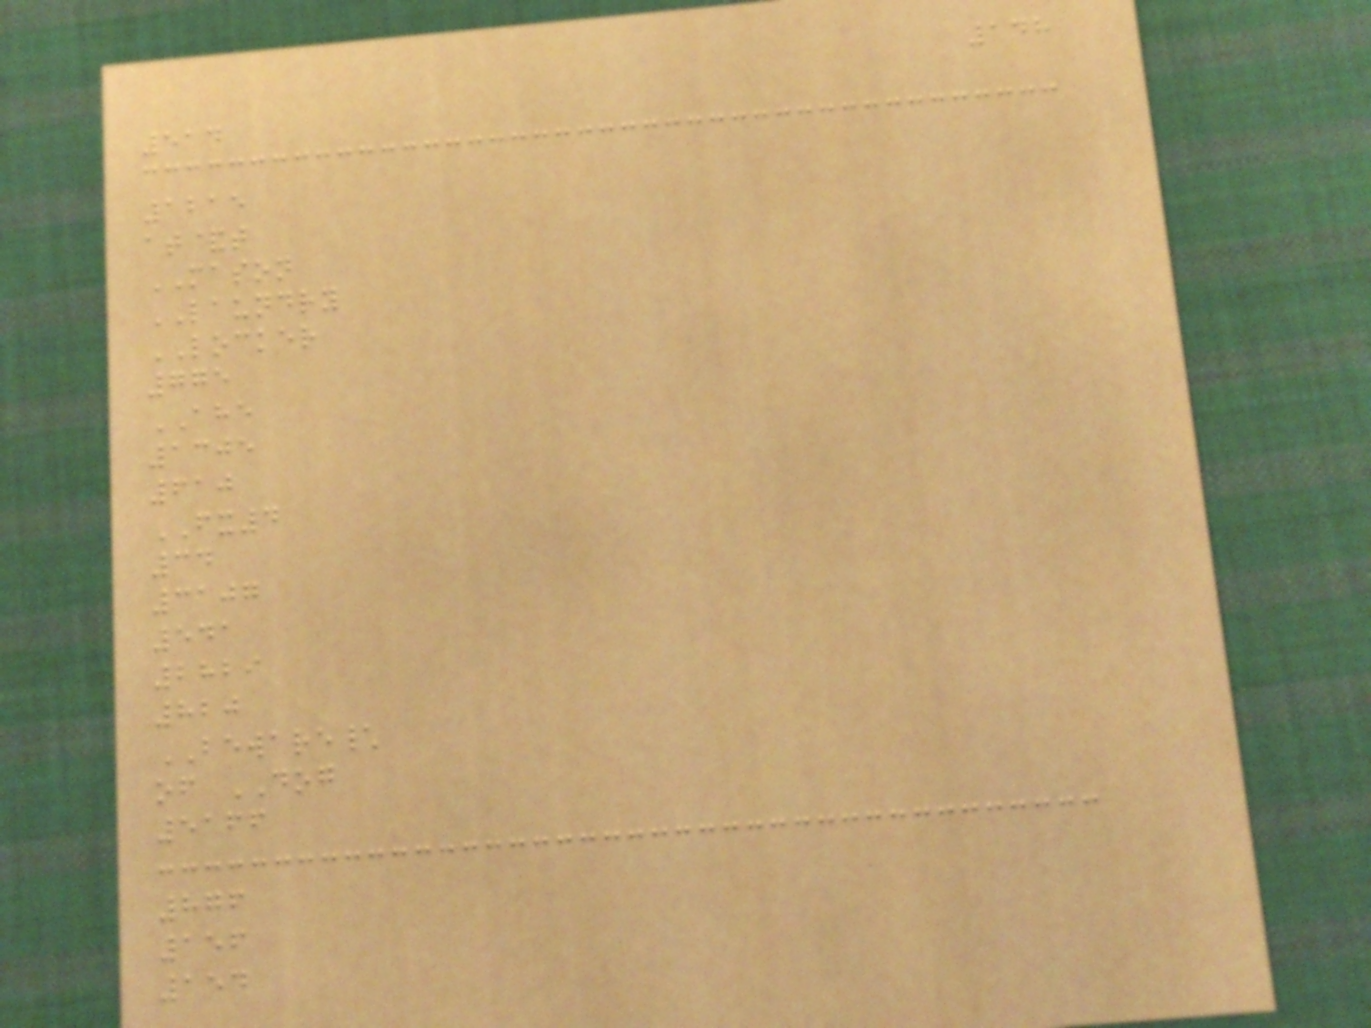148
514
1215
at&t
MASON
LAUNDRY
LOCKER
775
AHE
1305
610
FX4
34
3107
541
2829
820
BEWARE\
of DOG
5166
876
156
154
